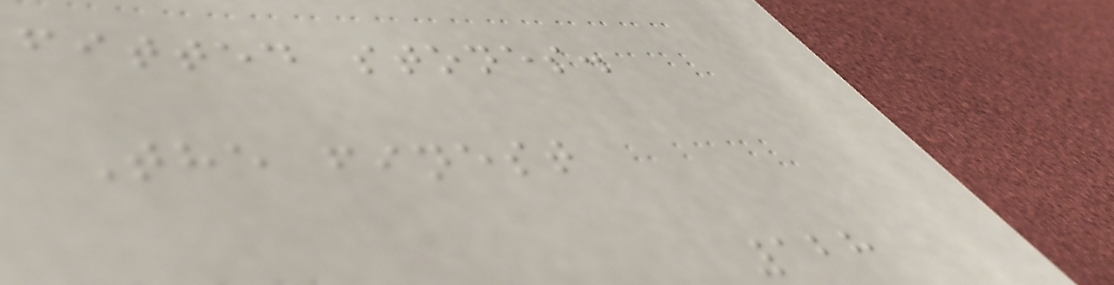fitted stones.
The finest
128
